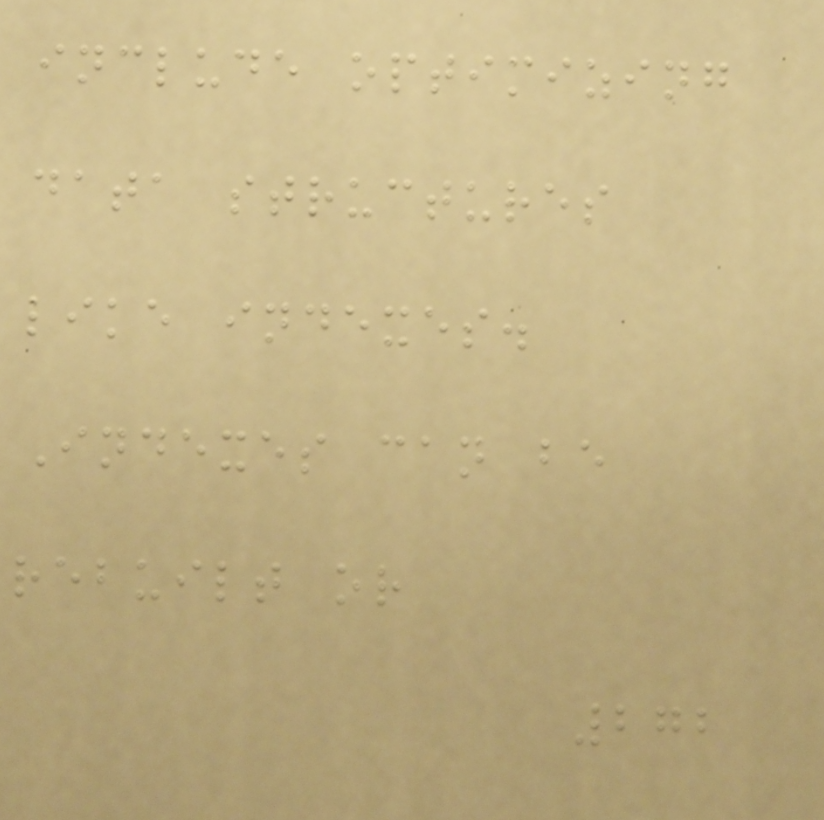include optimizing
data structures
like indexes.
Indexes can be
rebuilt or
272
